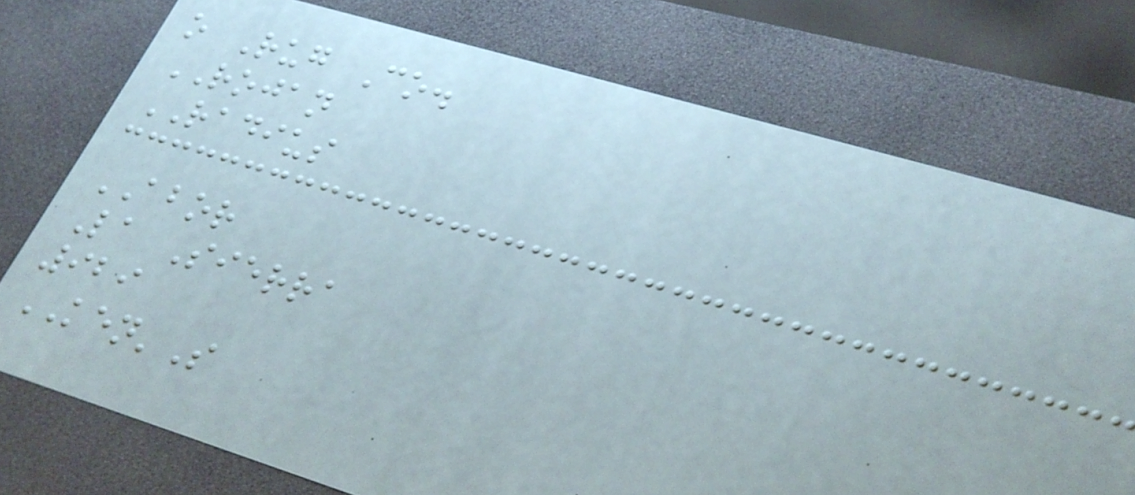o Rug Co.
ROJAN
RADIUS
ABOR
La Sierra
929
KEN'S
